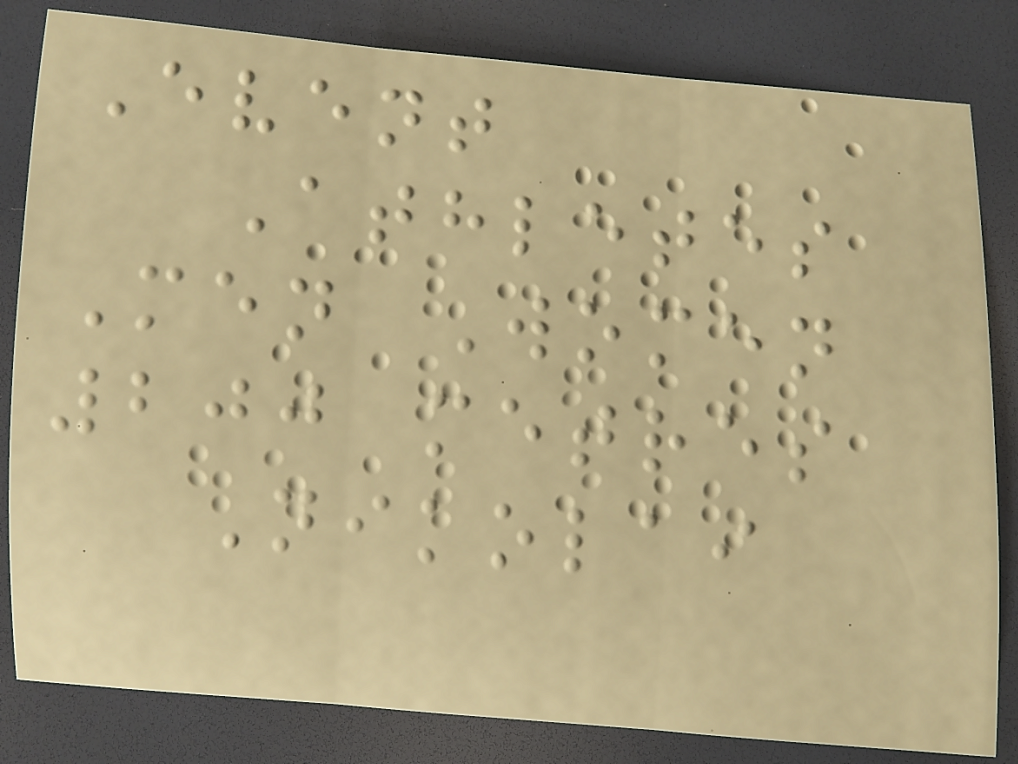Event
Athletes
Men Women
200 metres
Nikolai
